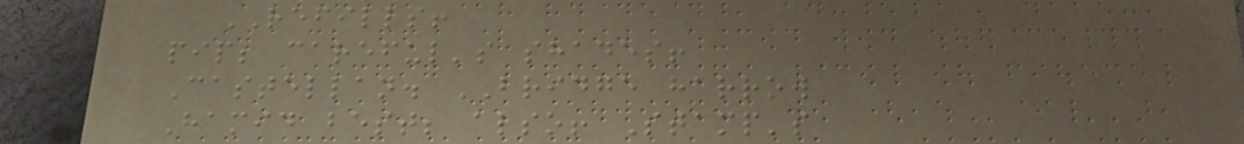REFILLS!
pip; careful's shades!
Castellan. BRIDGE harrow
Hamid best; also! Stamp's
